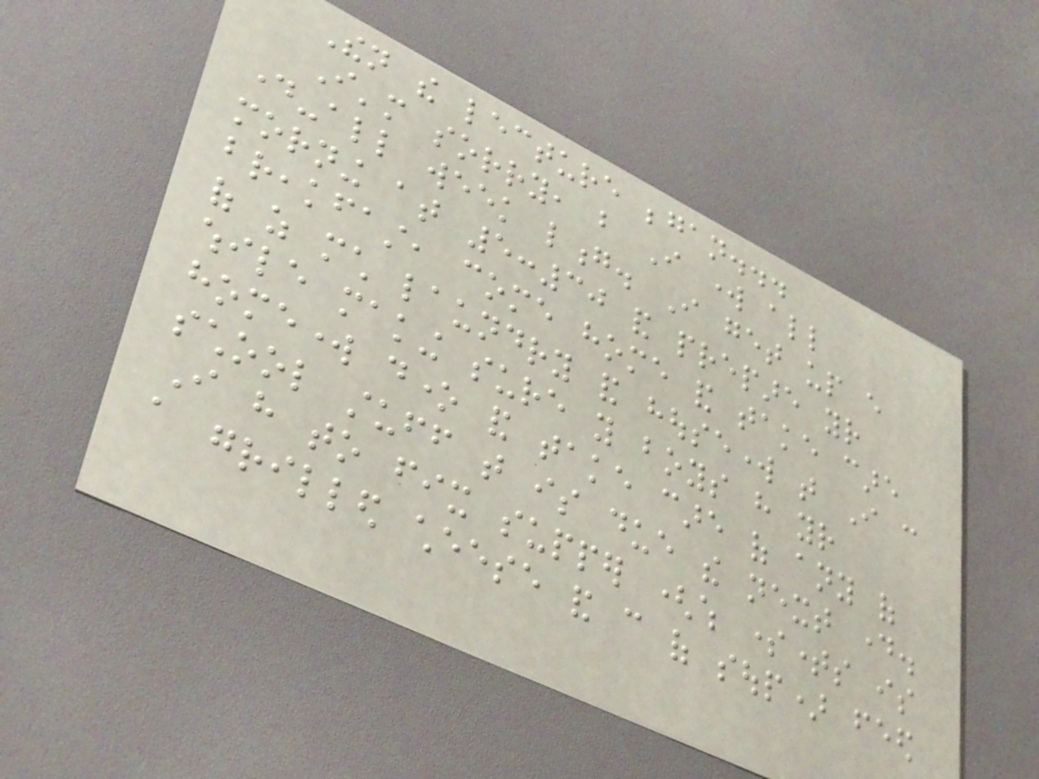Then the lecture began...
I'm sorry, but I work all
day-all week long. I get up every
morning at 5:30 and prepare your
breakfast, come home and take care
of as much laundry and housework that I can
while making sure you boys have your
homework done and take care of any of
school stuff that is due the next day.
I have to fix supper (which sometimes is
a grilled cheese and can of soup) feed
